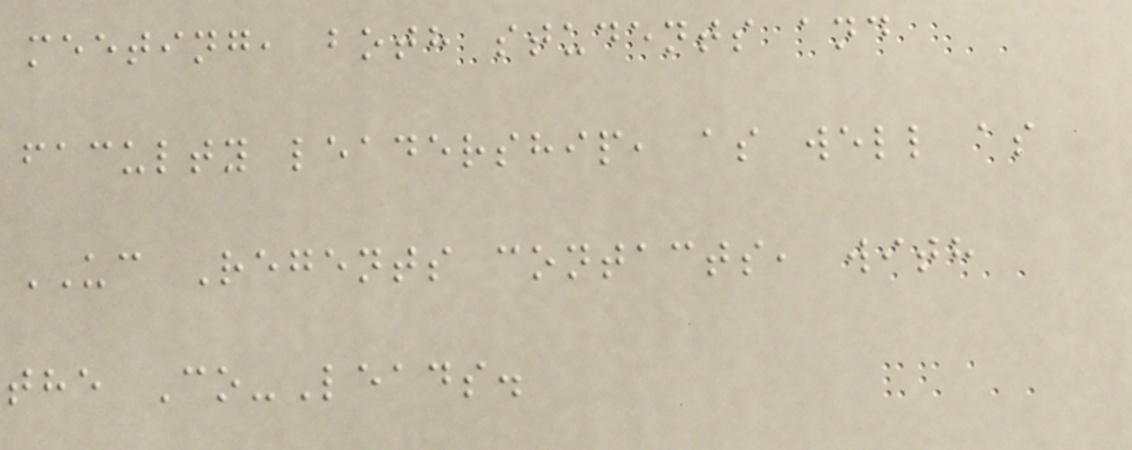meeting, both students and
faculty leadership, as well as
UC Regents contacts, with
the Co-Leads.
